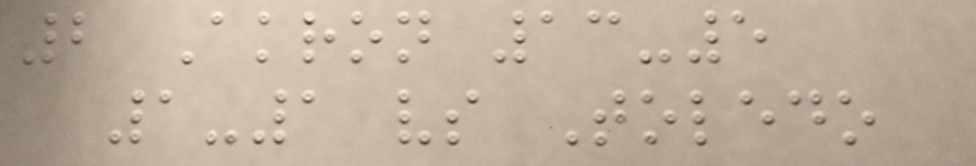2 Akron 13-5
1-1 vs Toledo
